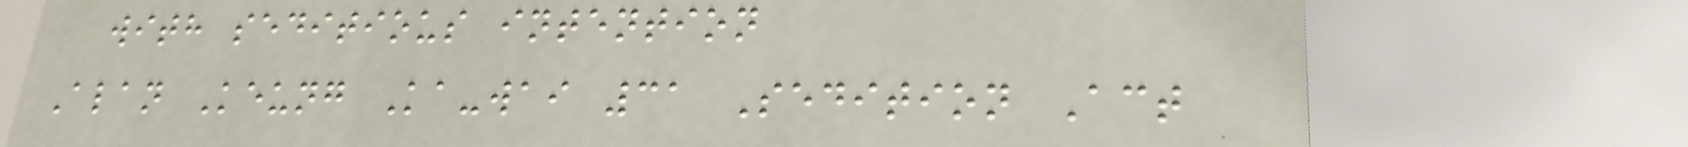with seditious intention
Alan Keung Ka-wai 31 Sedition Act
